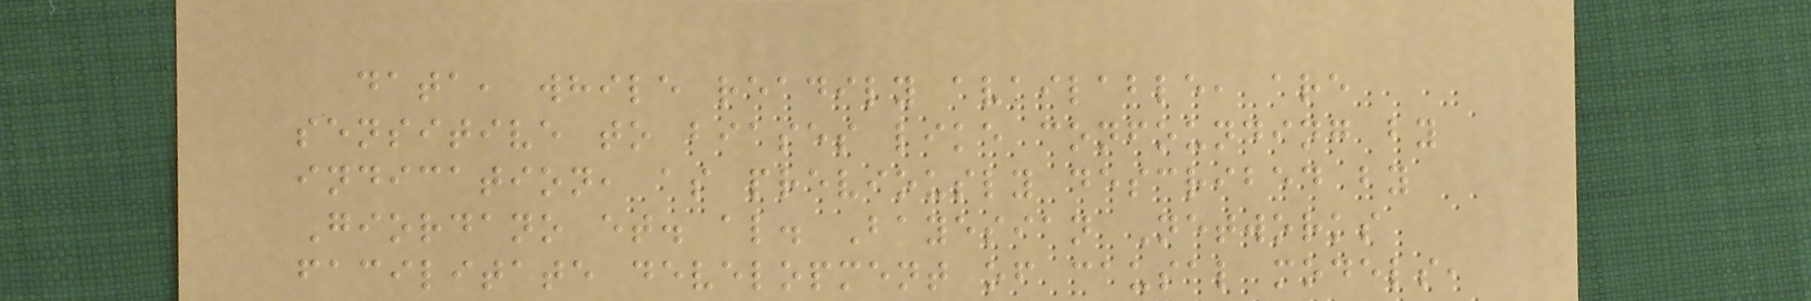data, while readily available, are
sensitive to biases like confounding by
indication, as previously described by
Giordano et. al. Bayesian Networks
facilitate development of causal models,
